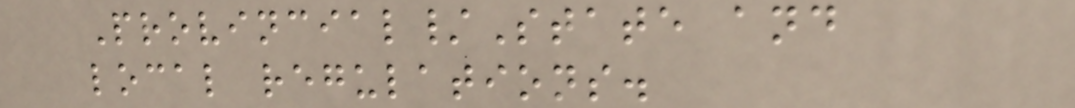Provincial/State and
local regulations.
